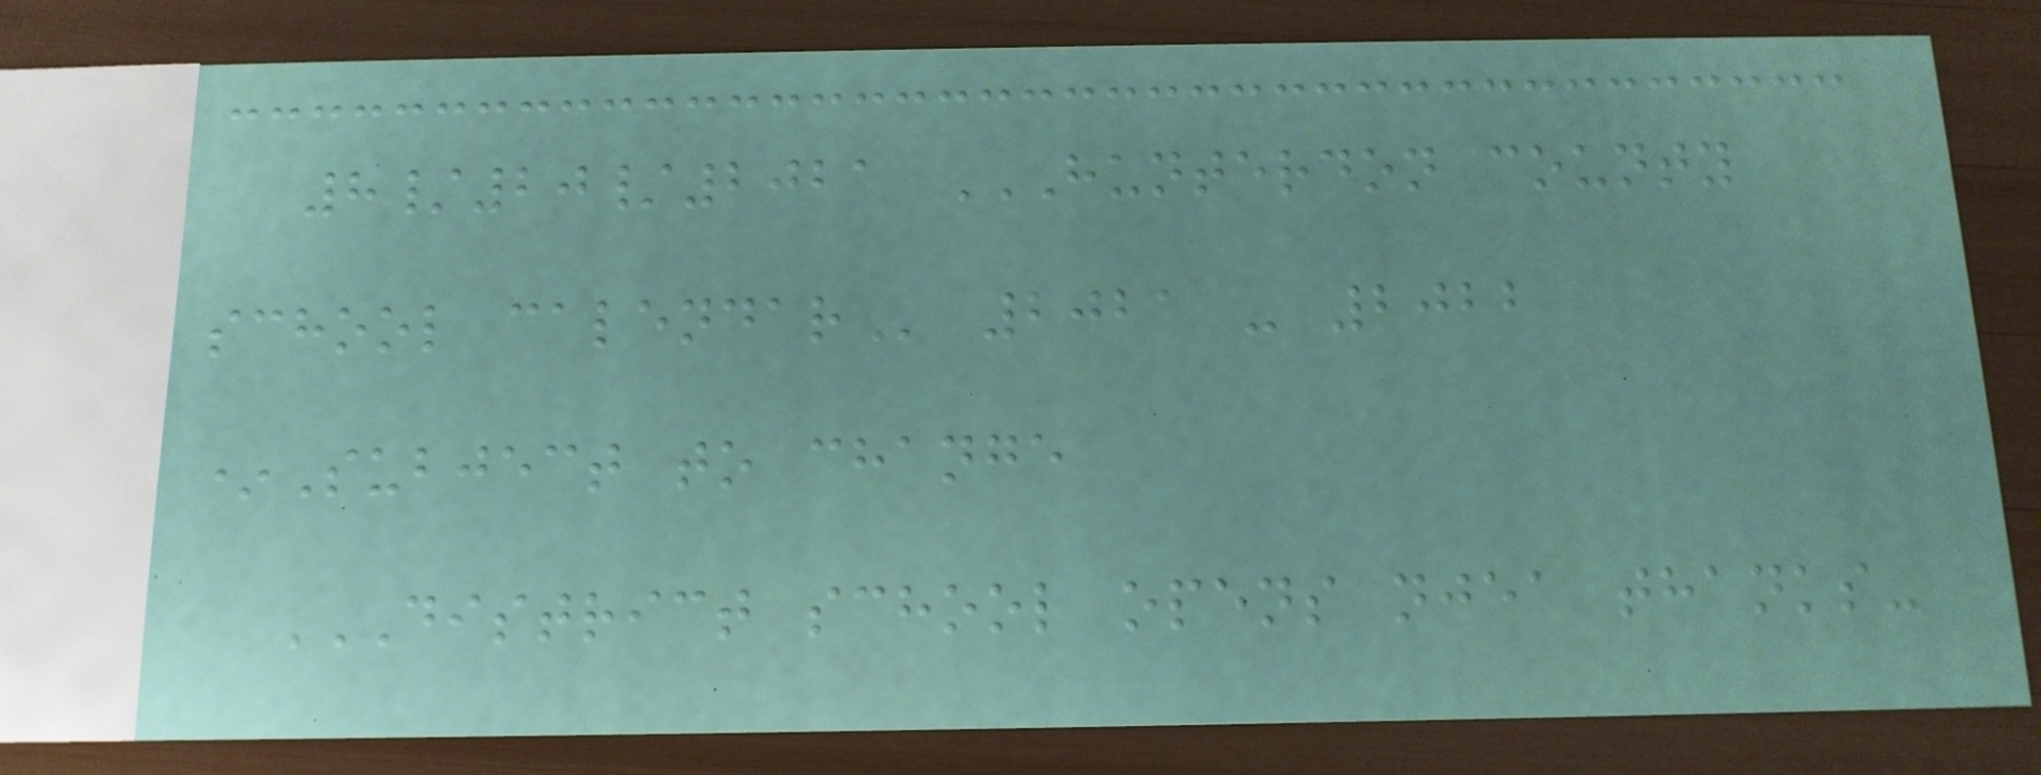8/20/2021 HUNTERDON COUNTY
SCHOOL CALENDAR 2021 - 2022
*Subject to change
DISTRICT SCHOOL OPENS NJEA THANKS-
